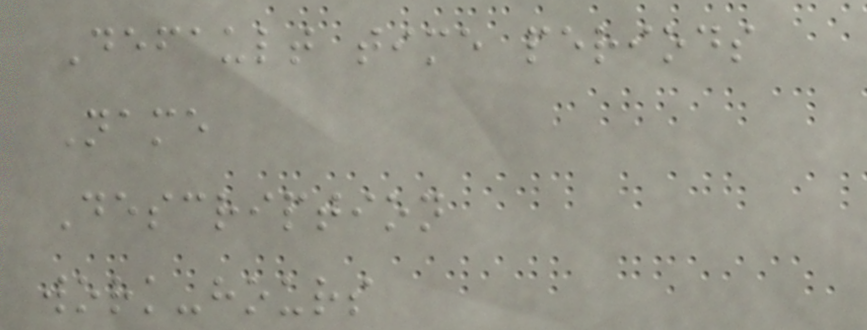Default time periods
Name
Description
work-hours
